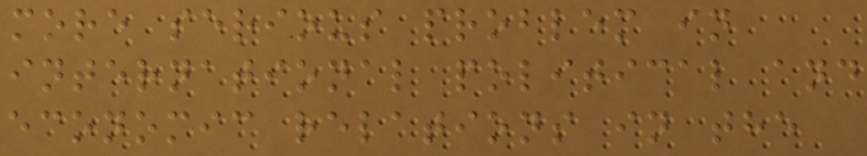more serious problem in
international political and
economic relations in the
